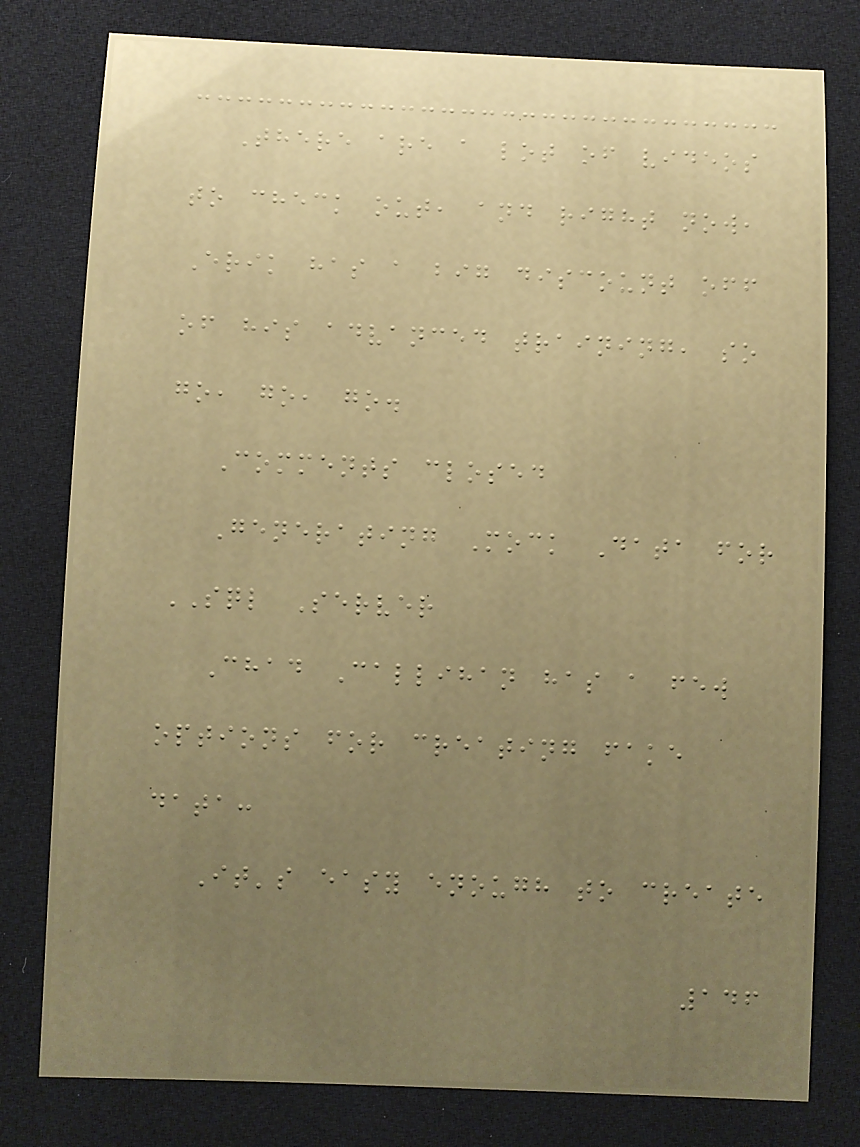There are a lot of videos
to check out, and right now,
Erik has a big discount off
of his advanced training, so
go, go, go.
Comments closed
Generating Mock Data for
SQL Server
Chad Callihan has a few
options for creating fake
data:
It's easy enough to create
146
